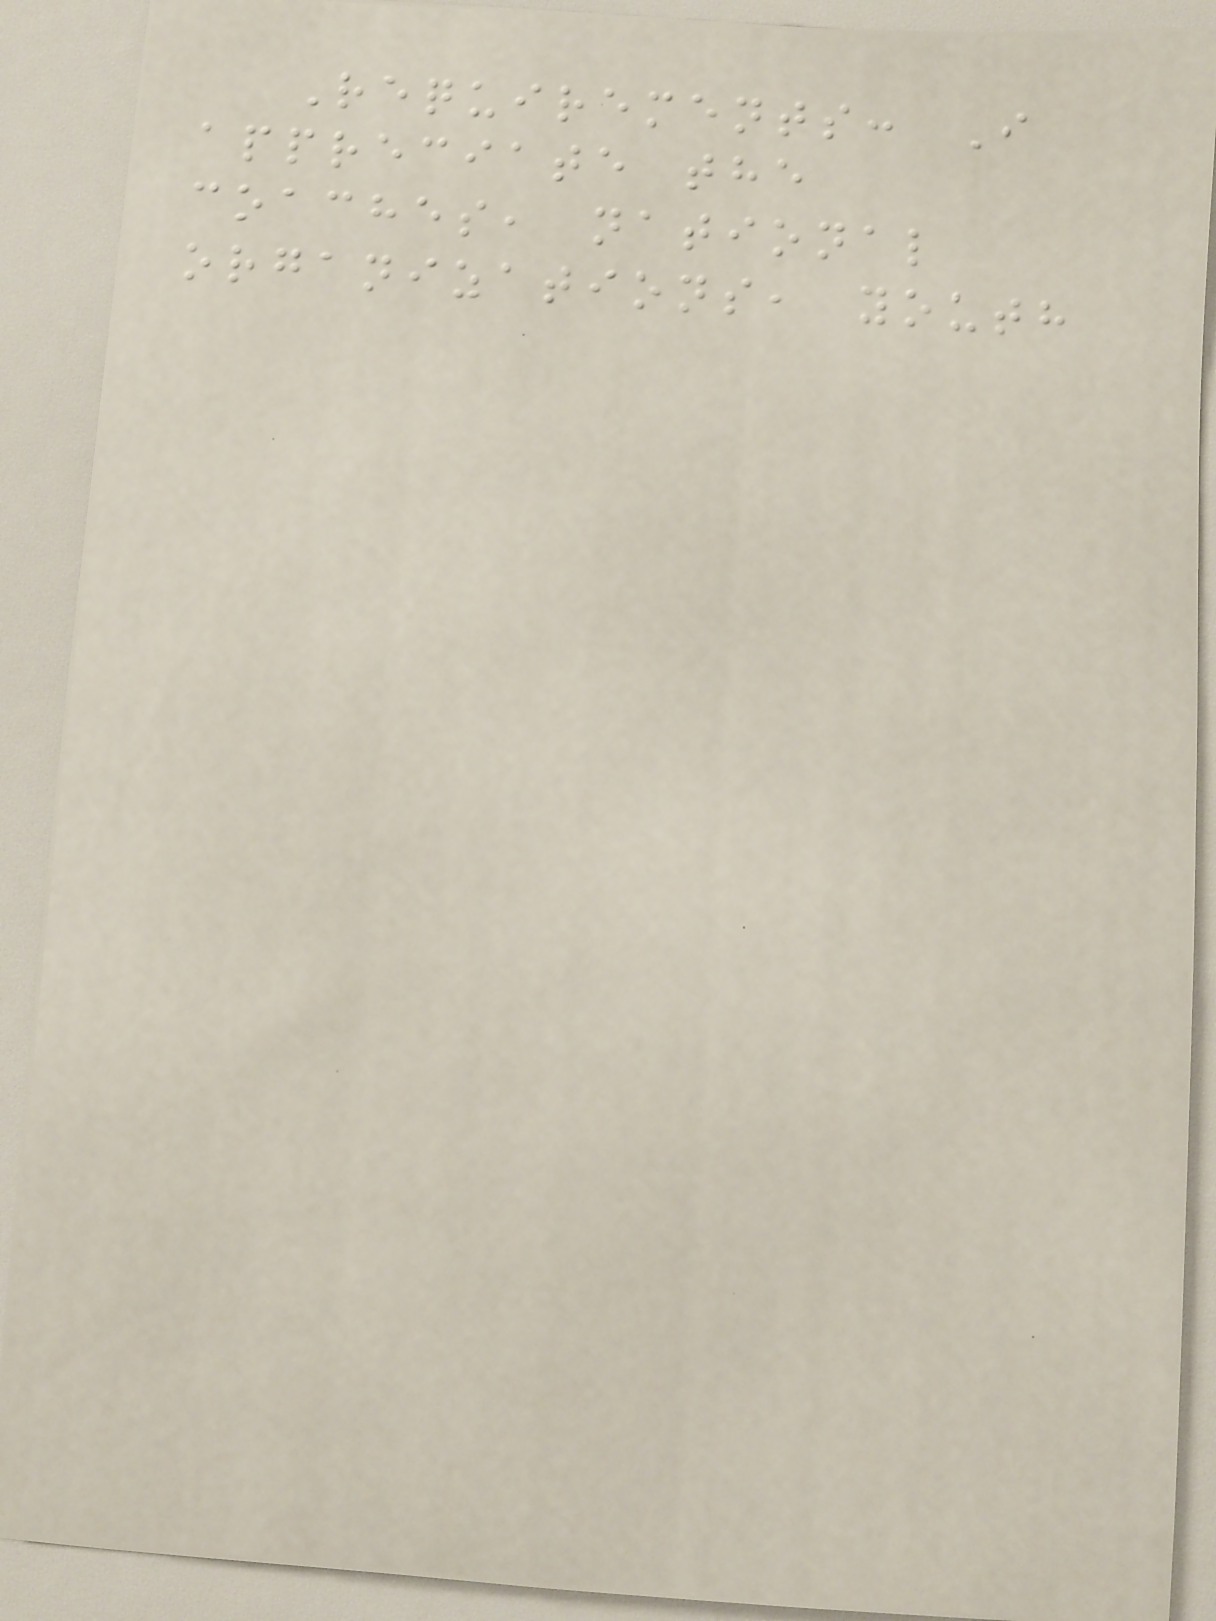Requirements: I
appreciate the
coaches, national
organizations, youth
